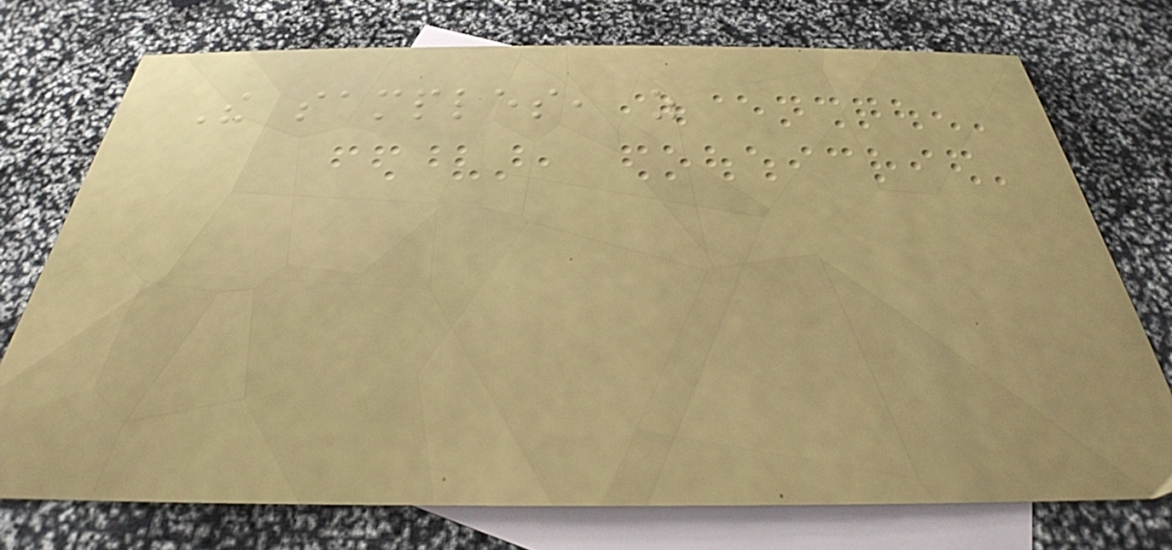The samples, as
